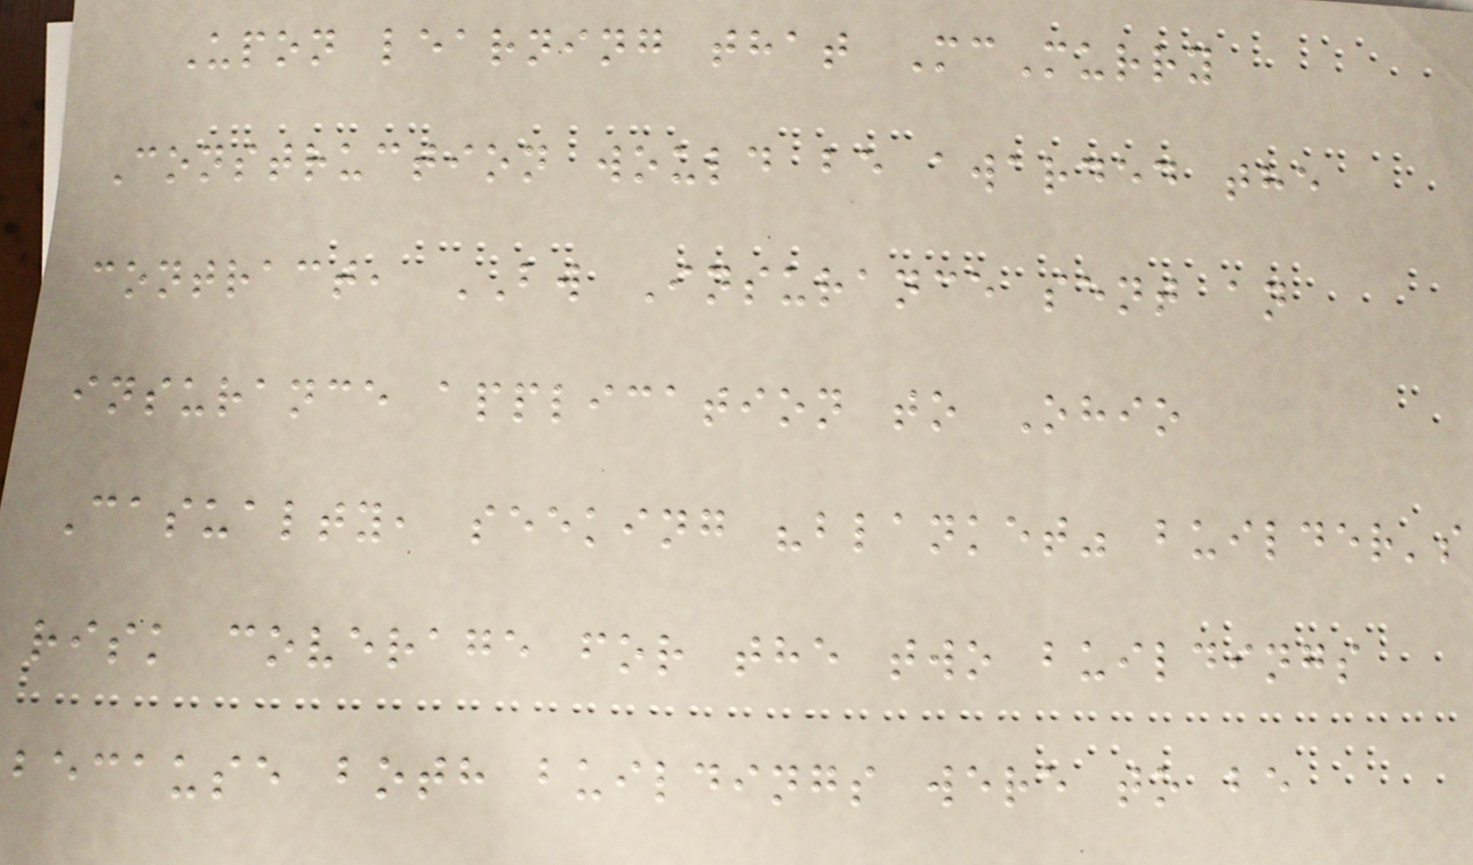Upon learning that McMurry
Construction would be awarded the
contract, BW Insurance sent an
insurance application to Ohio
Casualty, seeking "blanket" builder's
risk coverage for the two buildings
because both buildings were to be
